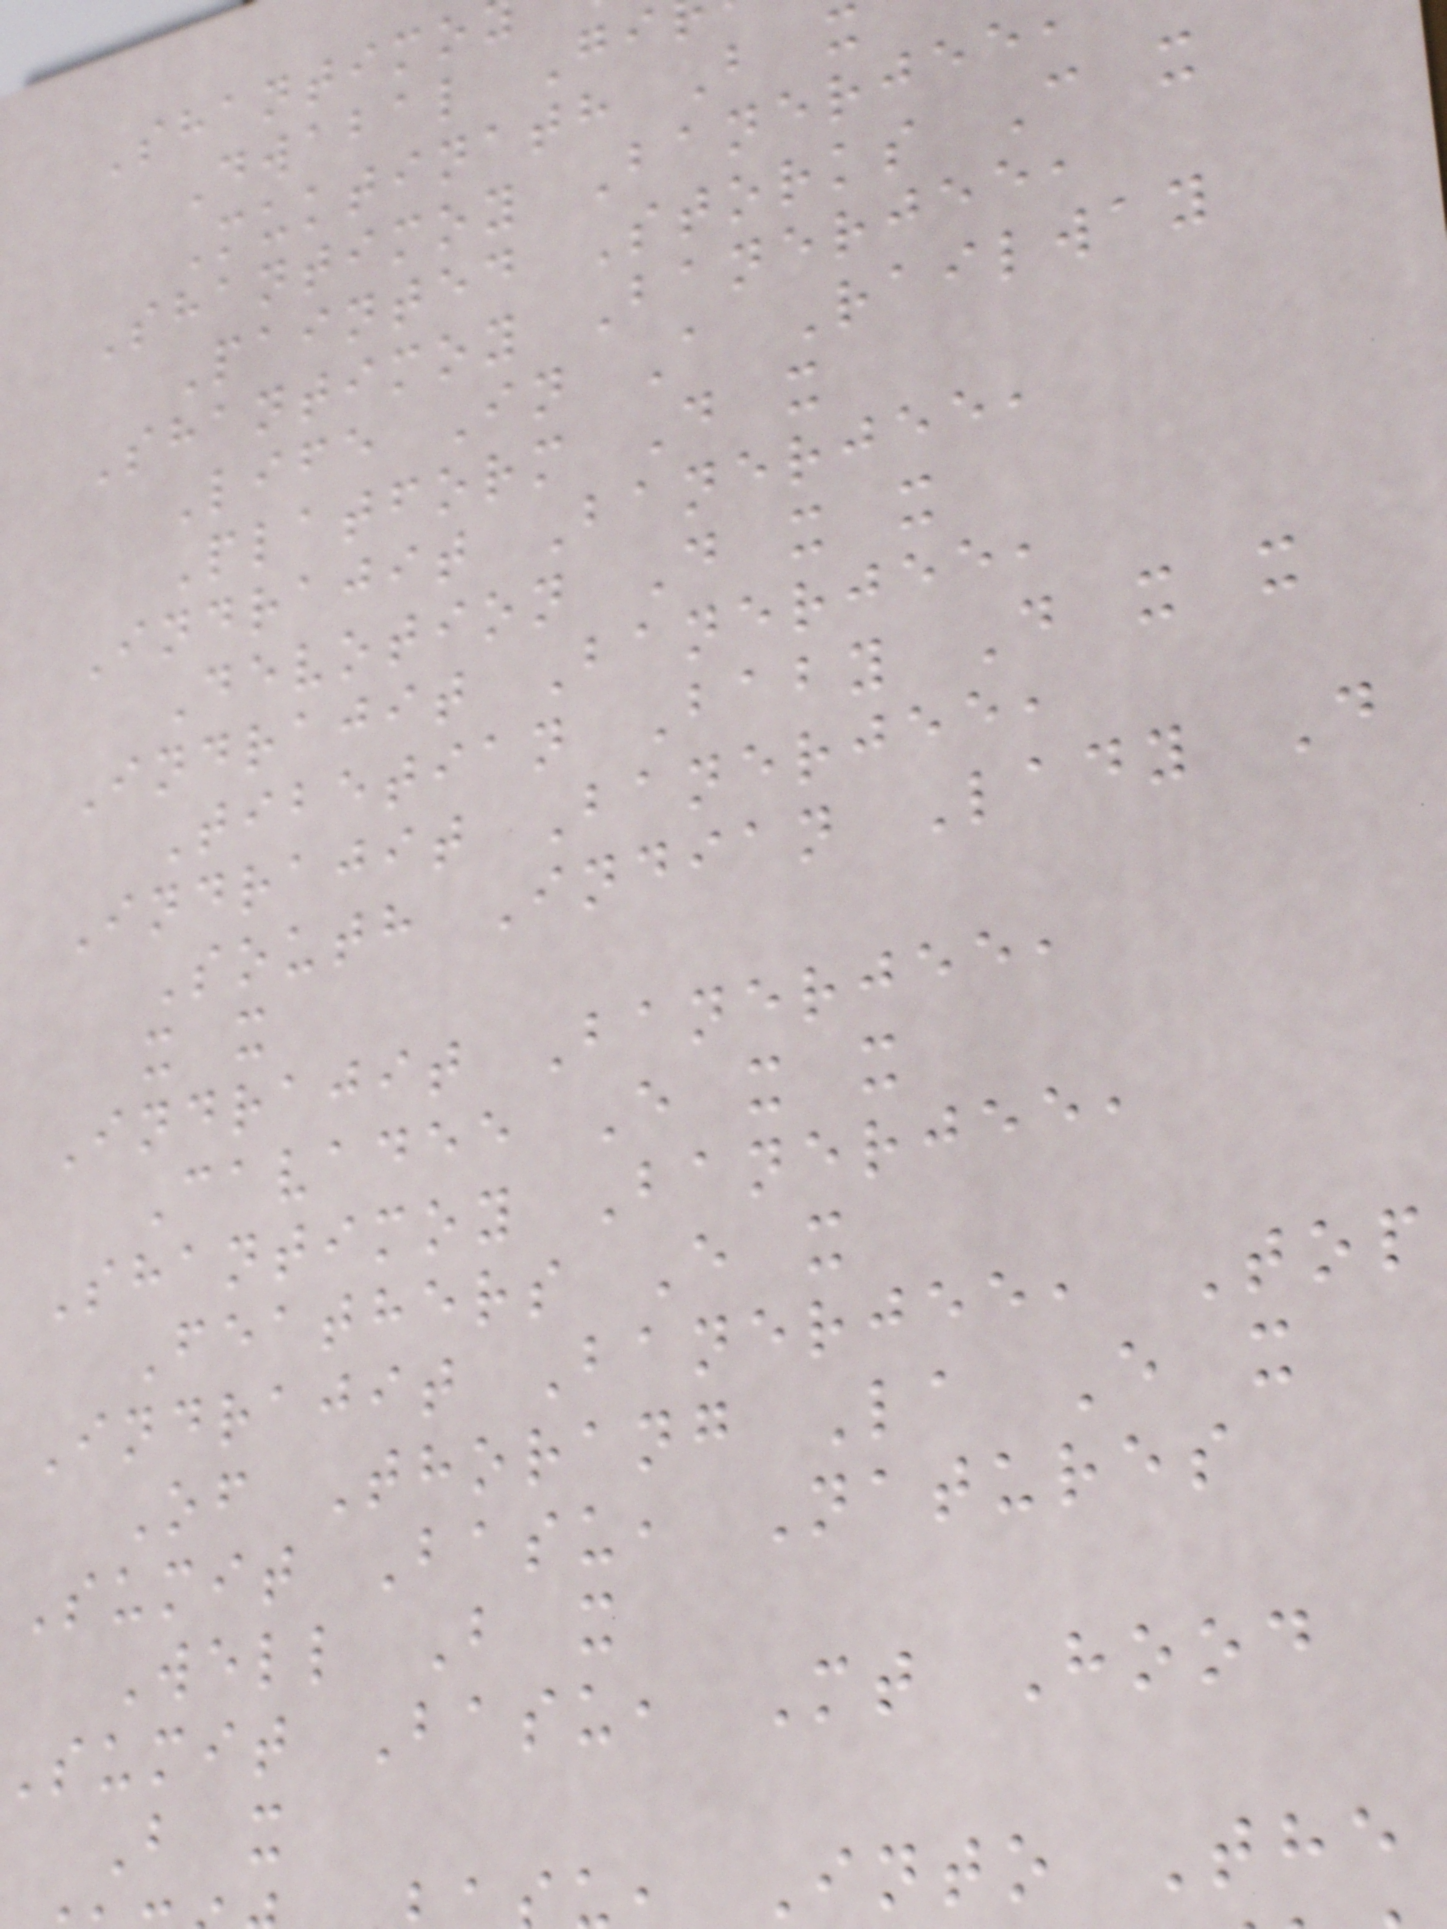Shantimo
Dwabal Gi
Muktinath B x
Shantimoy Banerjee
Painted Storks C x
Shantimoy Banerjee,
Life In A Railway
Platform D x
Indrajit Banerjee,
Devotion D x x
Indrajit Banerjee,
Tibetian Baby D x x
Indrajit Banerjee,
South Indian Lady D
x x
Indrajit Banerjee,
Cavadee E x x
Shantimoy Banerjee,
Feathers E x
Indrajit Banerjee, Top
Of Thorang La E x
Sumit Basu, Natures
Well B x
Sumit Basu, Mt Hood
B x
, Into The
